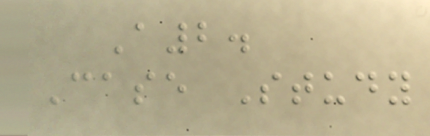A2.
Case Study
